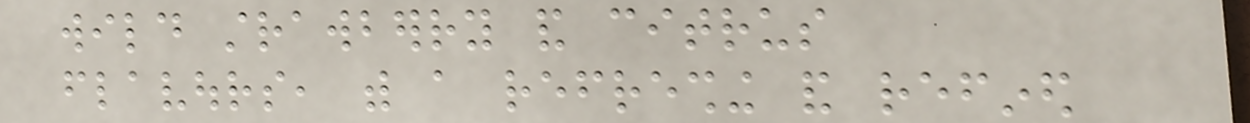wild strawberry and citrus
flavours, with a refreshing and refined
